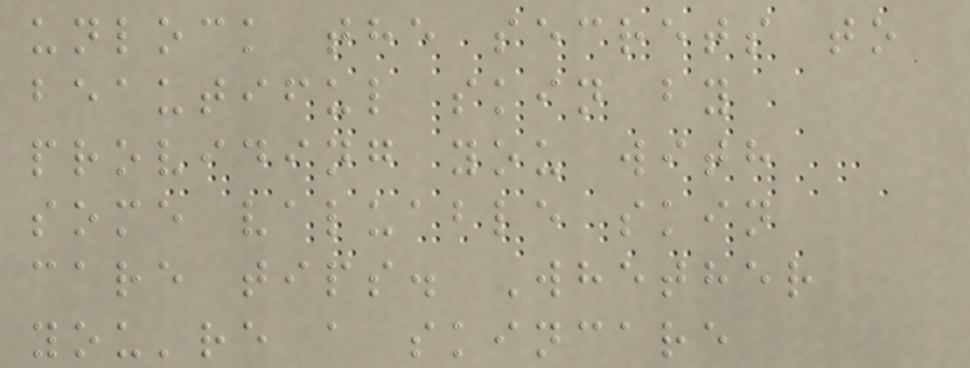unlock the secrets to
beautiful skin by
providing you with
some valuable skin
care tips. Whether
you're a skincare
